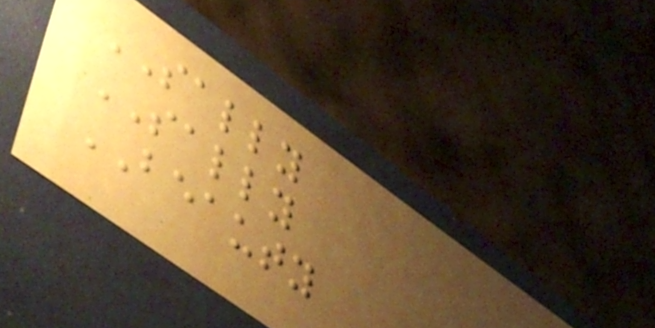SALLY
SALLY
BEAUTY
